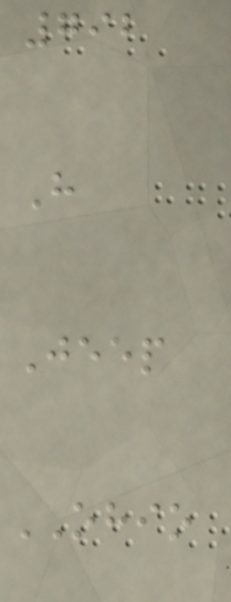792
H
Jeep
OHIO
